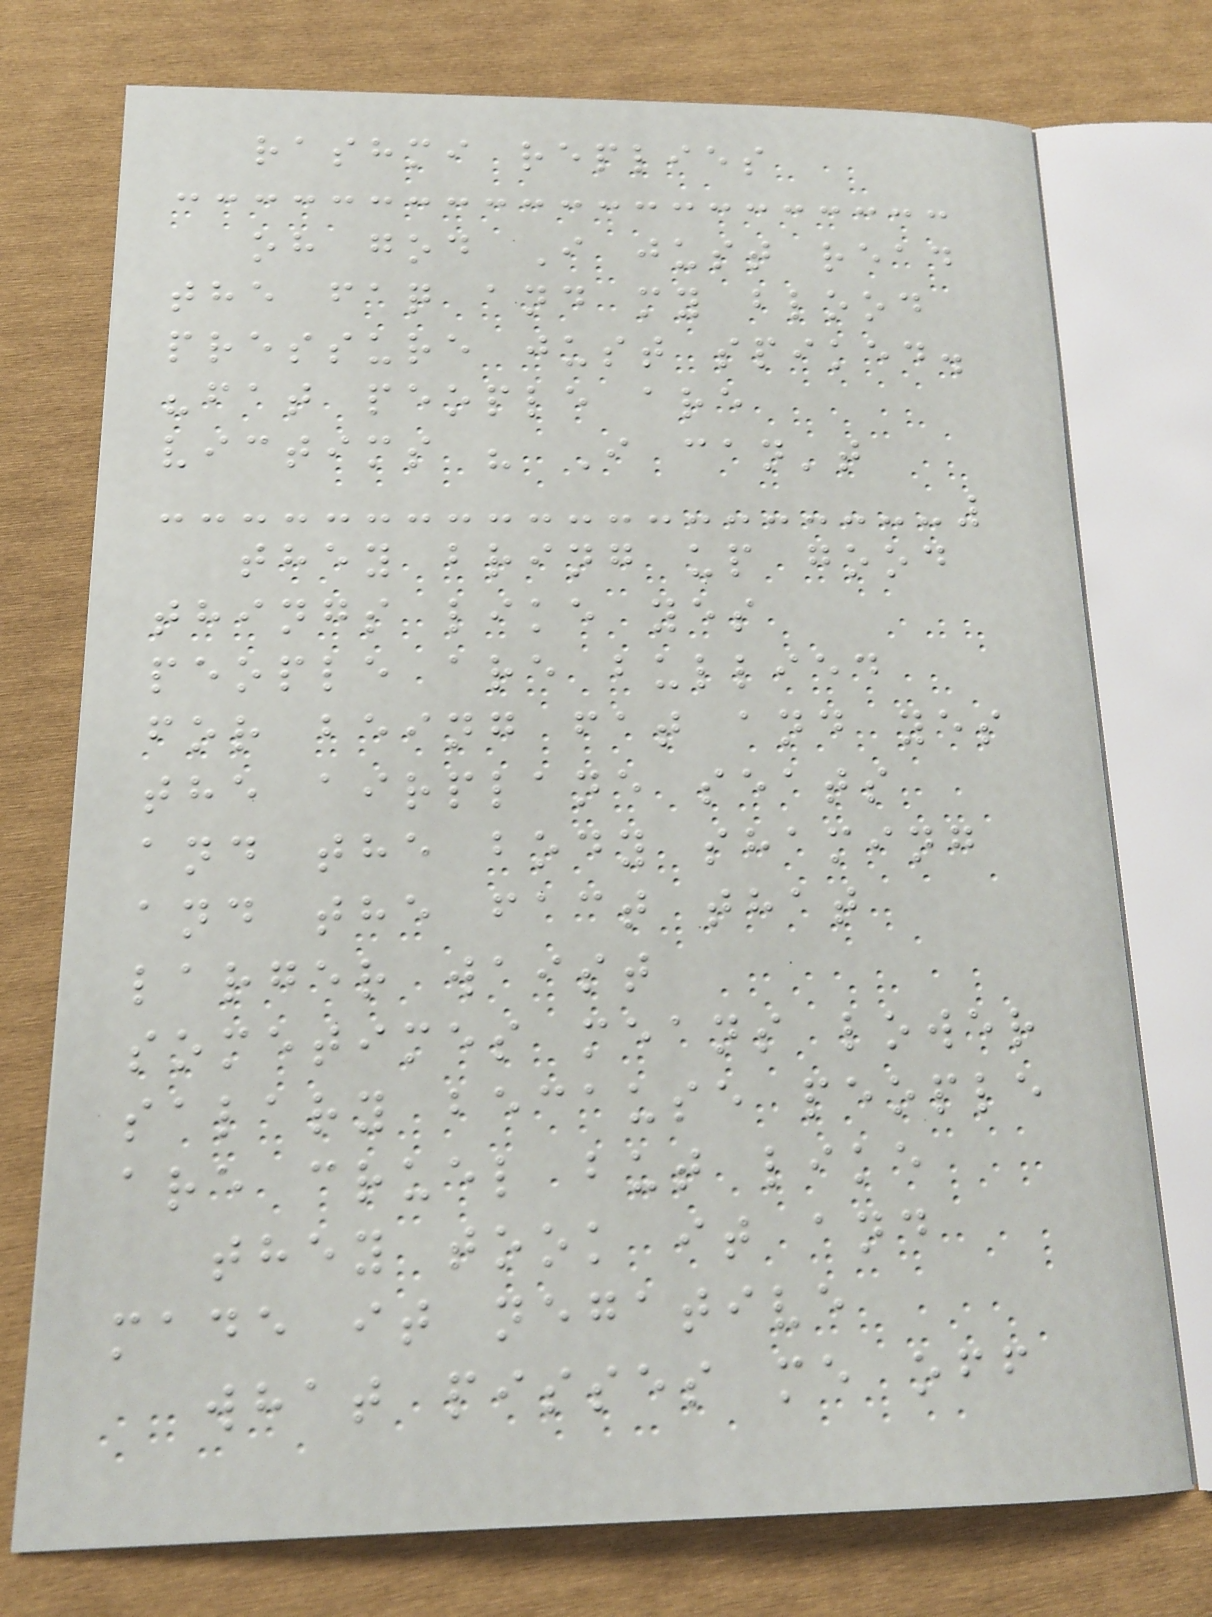rashmi replies
oh god I just read
the faq and my blood
pressure just spiked.
"fat people are
victims " I can't
they bring up good
things like yes
people are bullied
for being fat and yes
the airplane seats
and the body shaming
and the fact that
larger waist
sometimes means lower
salary because people
are cruel but like
they took it and
made it negative
what pisses me off
